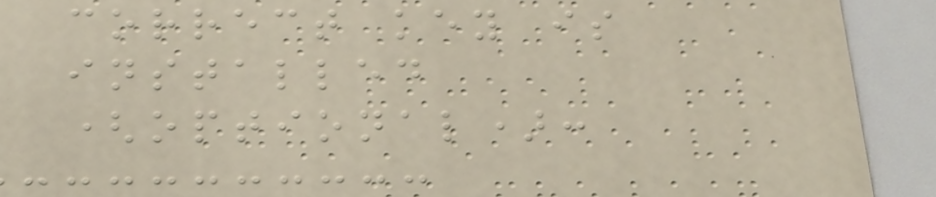correct key is
installed
(optional):
